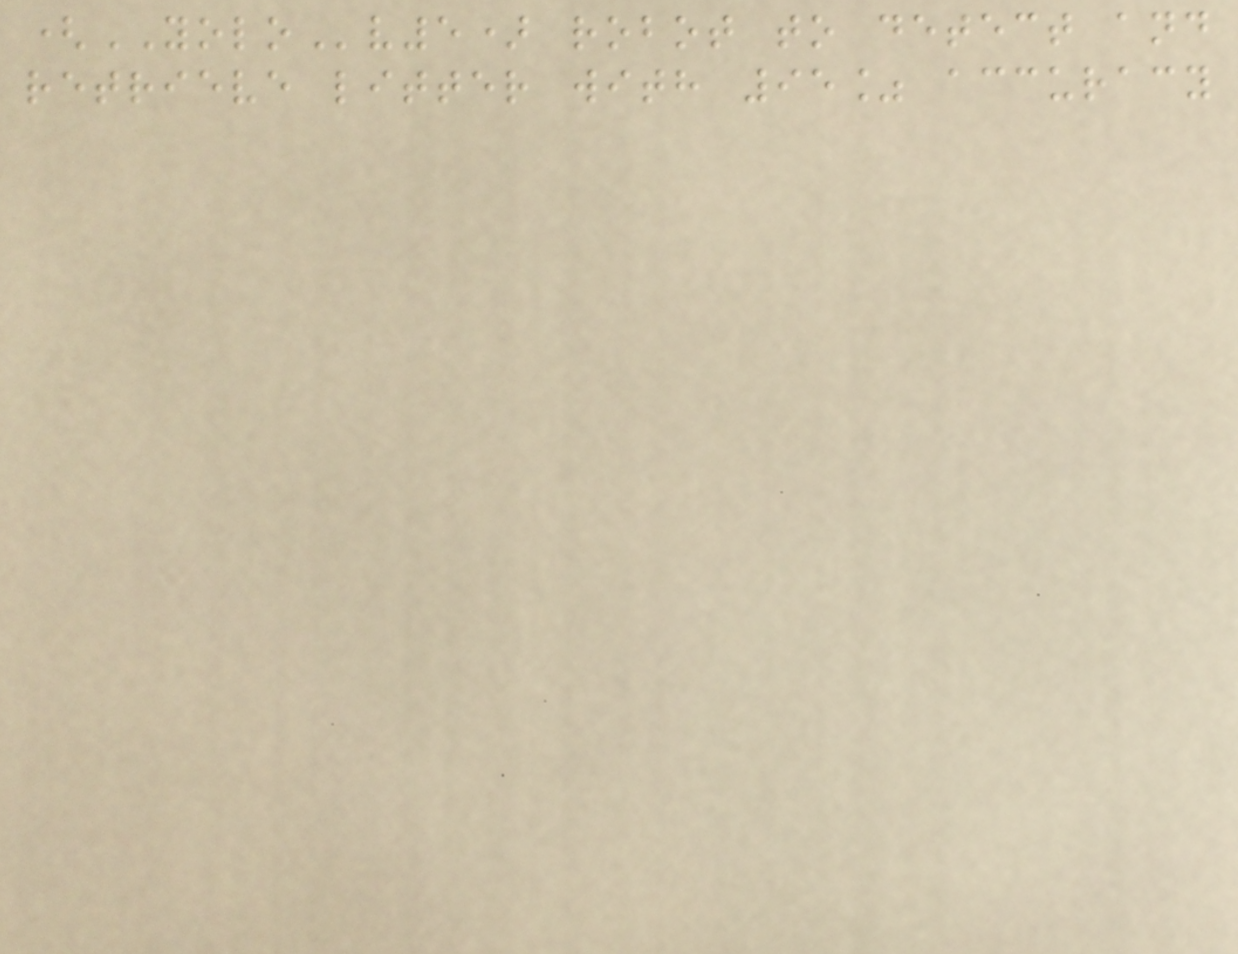(YOLOv5) robot to detect and
retrieve litter with 95% accuracy
